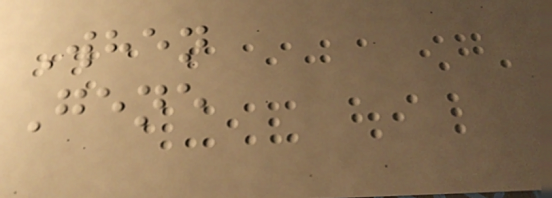When
Gene
